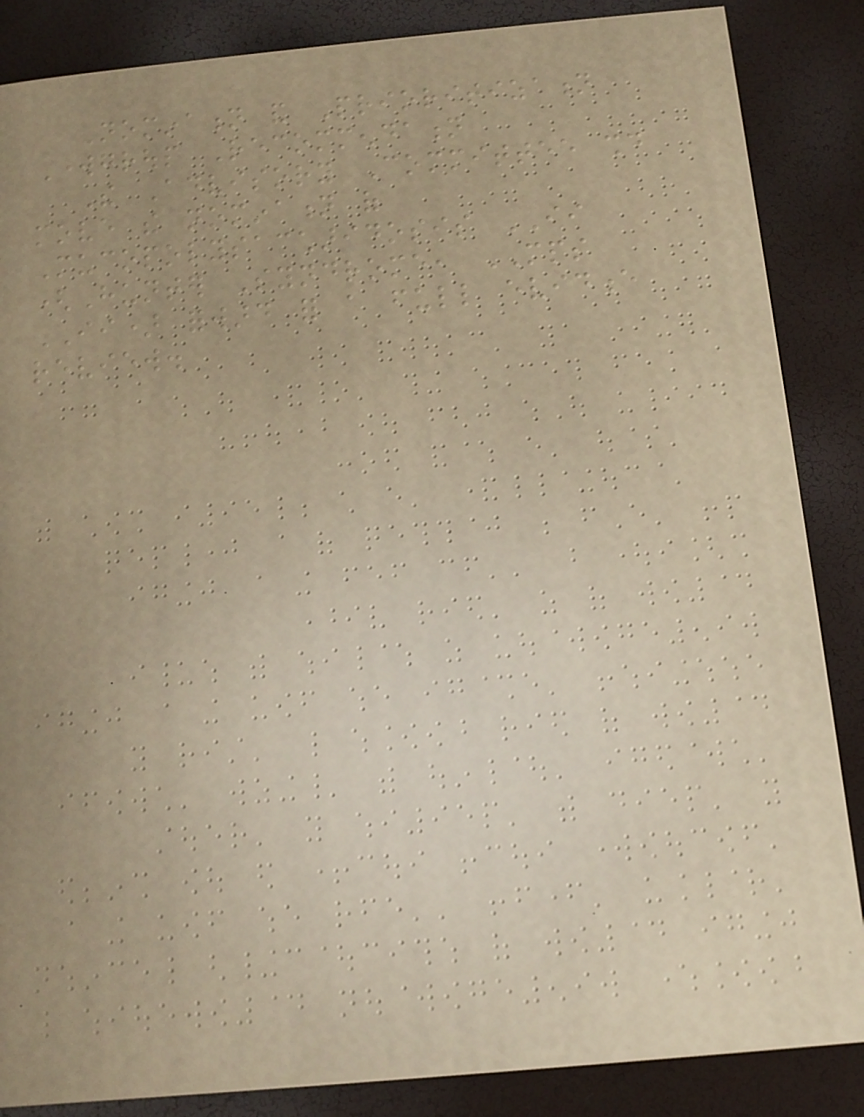Nomination and Prioritization
Workgroup Recommendation
The Advisory Committee should
move the nomination of
Mucopolysaccharidosis II
(Hunter Syndrome, MPS
II) forward for a full evidence
review.
